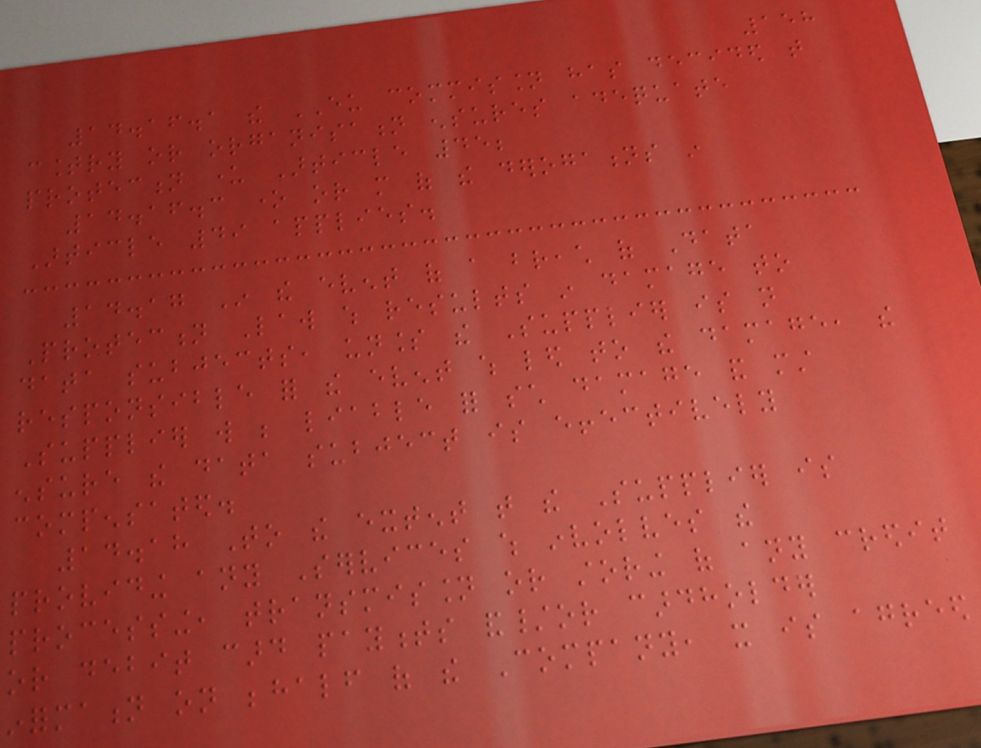158
14.16.1 the EU commission has decided that
country or organisation ensures adequate
protection under Article 45;
14.16.3 one or more of the derogations in
Article 49 applies.
14.17 In the event of a breach of Data
Protection Law which results in damage to
data subjects, unless the Supplier is not
responsible for the event which led to the damage, the
Supplier will be liable for such damage and must
ensure the data subject is effectively
compensated.
14.18 To the extent that the Supplier is
providing any Services which involves the
processing, transmission or storing of any credit
or debit card payments and/or cardholder
information on behalf of the Company, it is agreed
